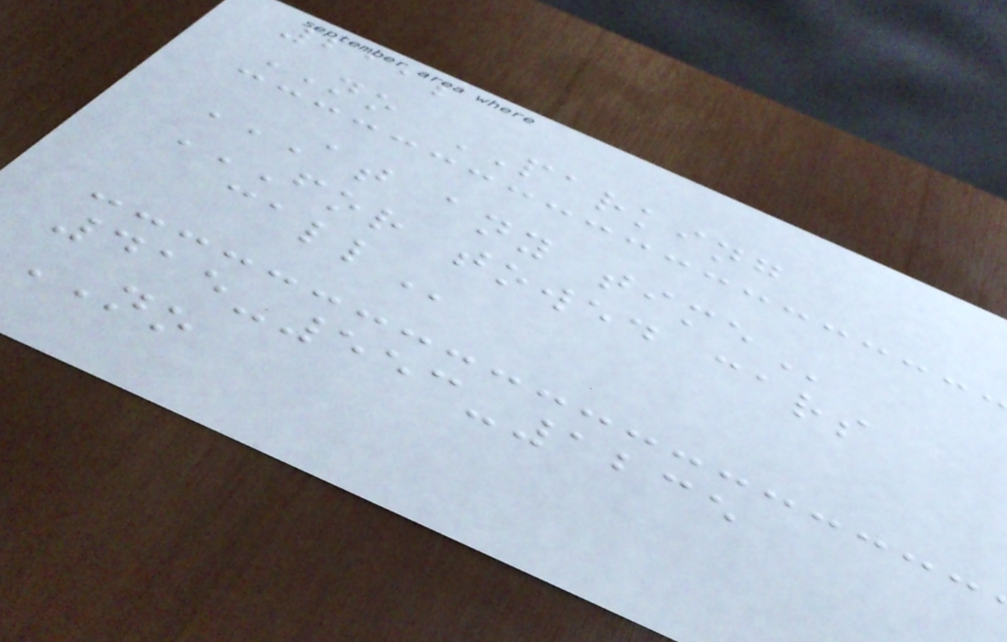2112
NO PARKING
AT ANY TIME
FOR TOWED CARS
CALL
415-553-1235
NO
